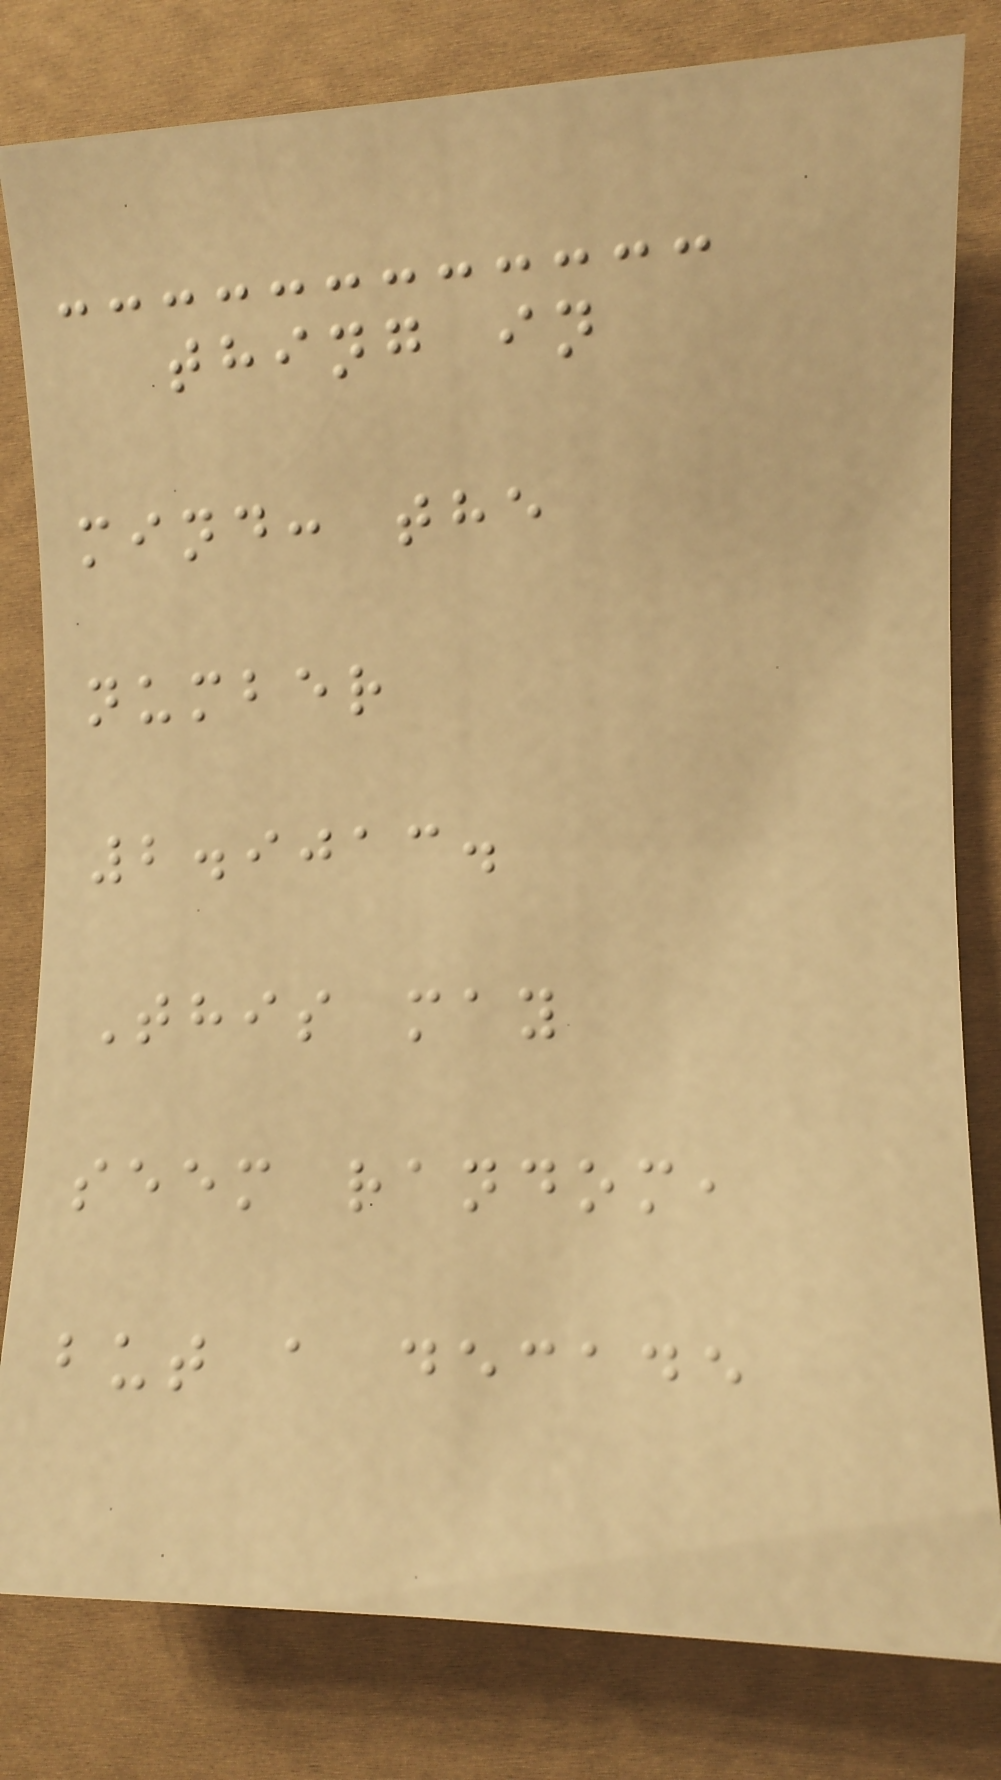thing in
mind: the
number
2.9013.
This may
seem random,
but a decade
